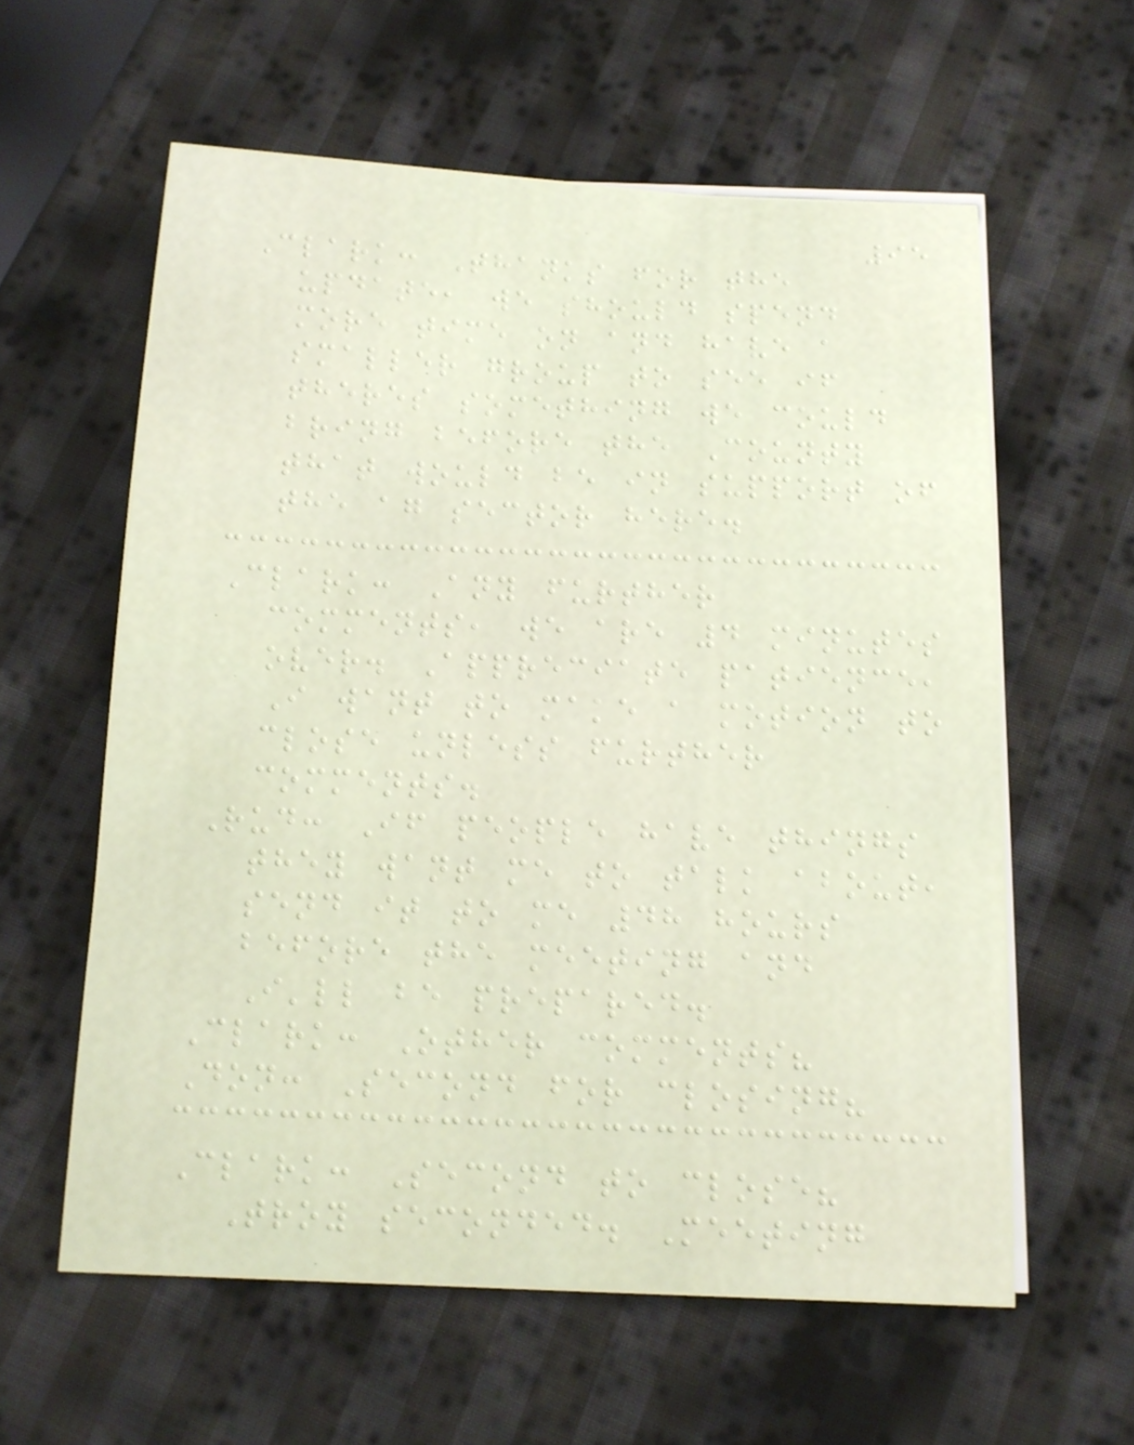95
Clark: Thanks for the
update, we should spend
more time on and have a
smaller group to see if
theres something we could
bring before the County
that would be in support of
the ag sector here.
Clark: Any further
comments, we are 4 minutes
over. Appreciate patience,
I want to make a motion to
close unless further
comments.
Rud: If people have things
they want me to talk about,
send it to me 48 hours
before the meeting and
I'll be prepared.
Clark: Other comments?
Don: Second for closing?
Clark: Second to close?
Troy seconded. Meeting
